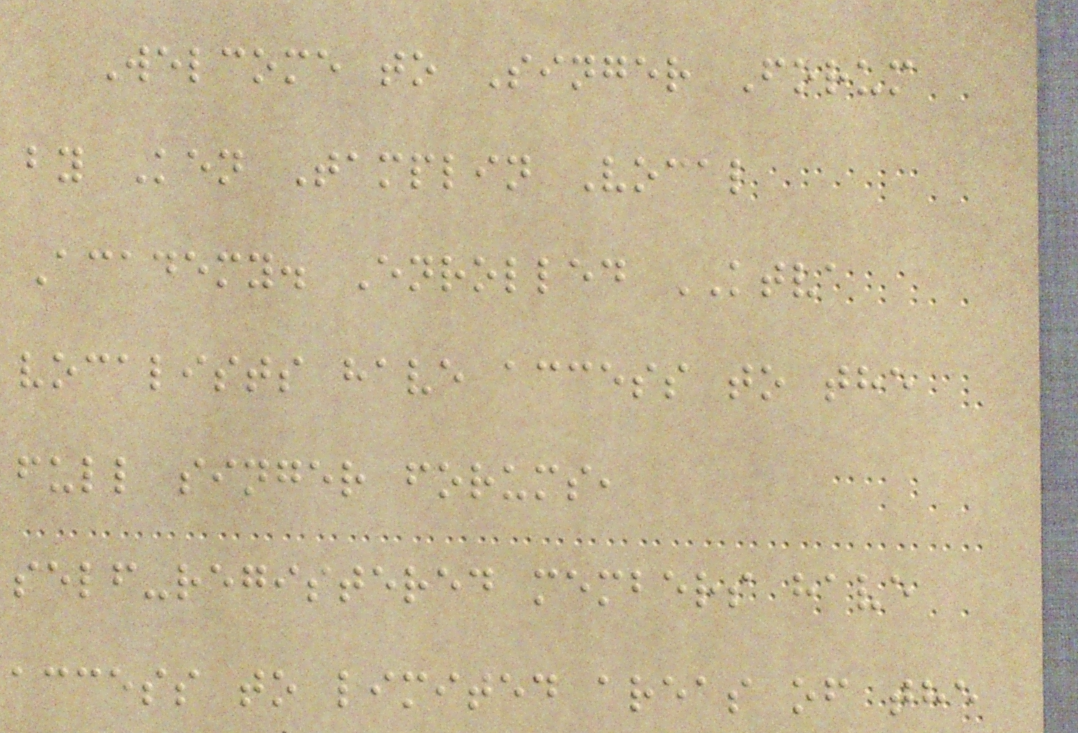Welcome to Singer Forum
by Ken Tamplin Vocal
Academy. Enrolled KTVA
vocalists have access to the
full singer forums,
self-registered members have
access to limited areas of the
